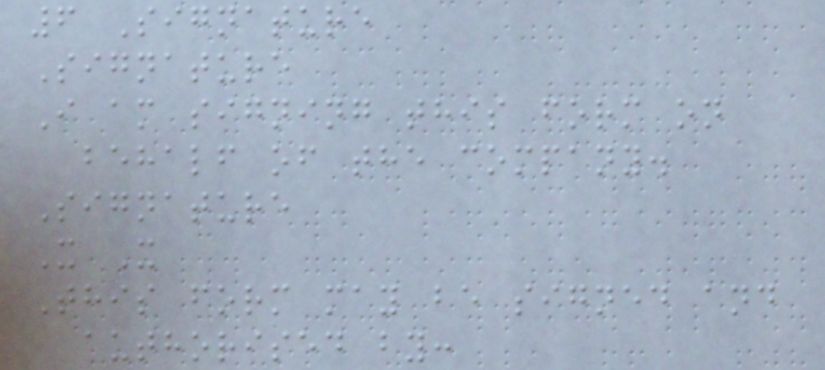6 Signature
Signature
I am signing this form on
behalf of the company.
Signature
X X
This form may be signed and
authorised by:
